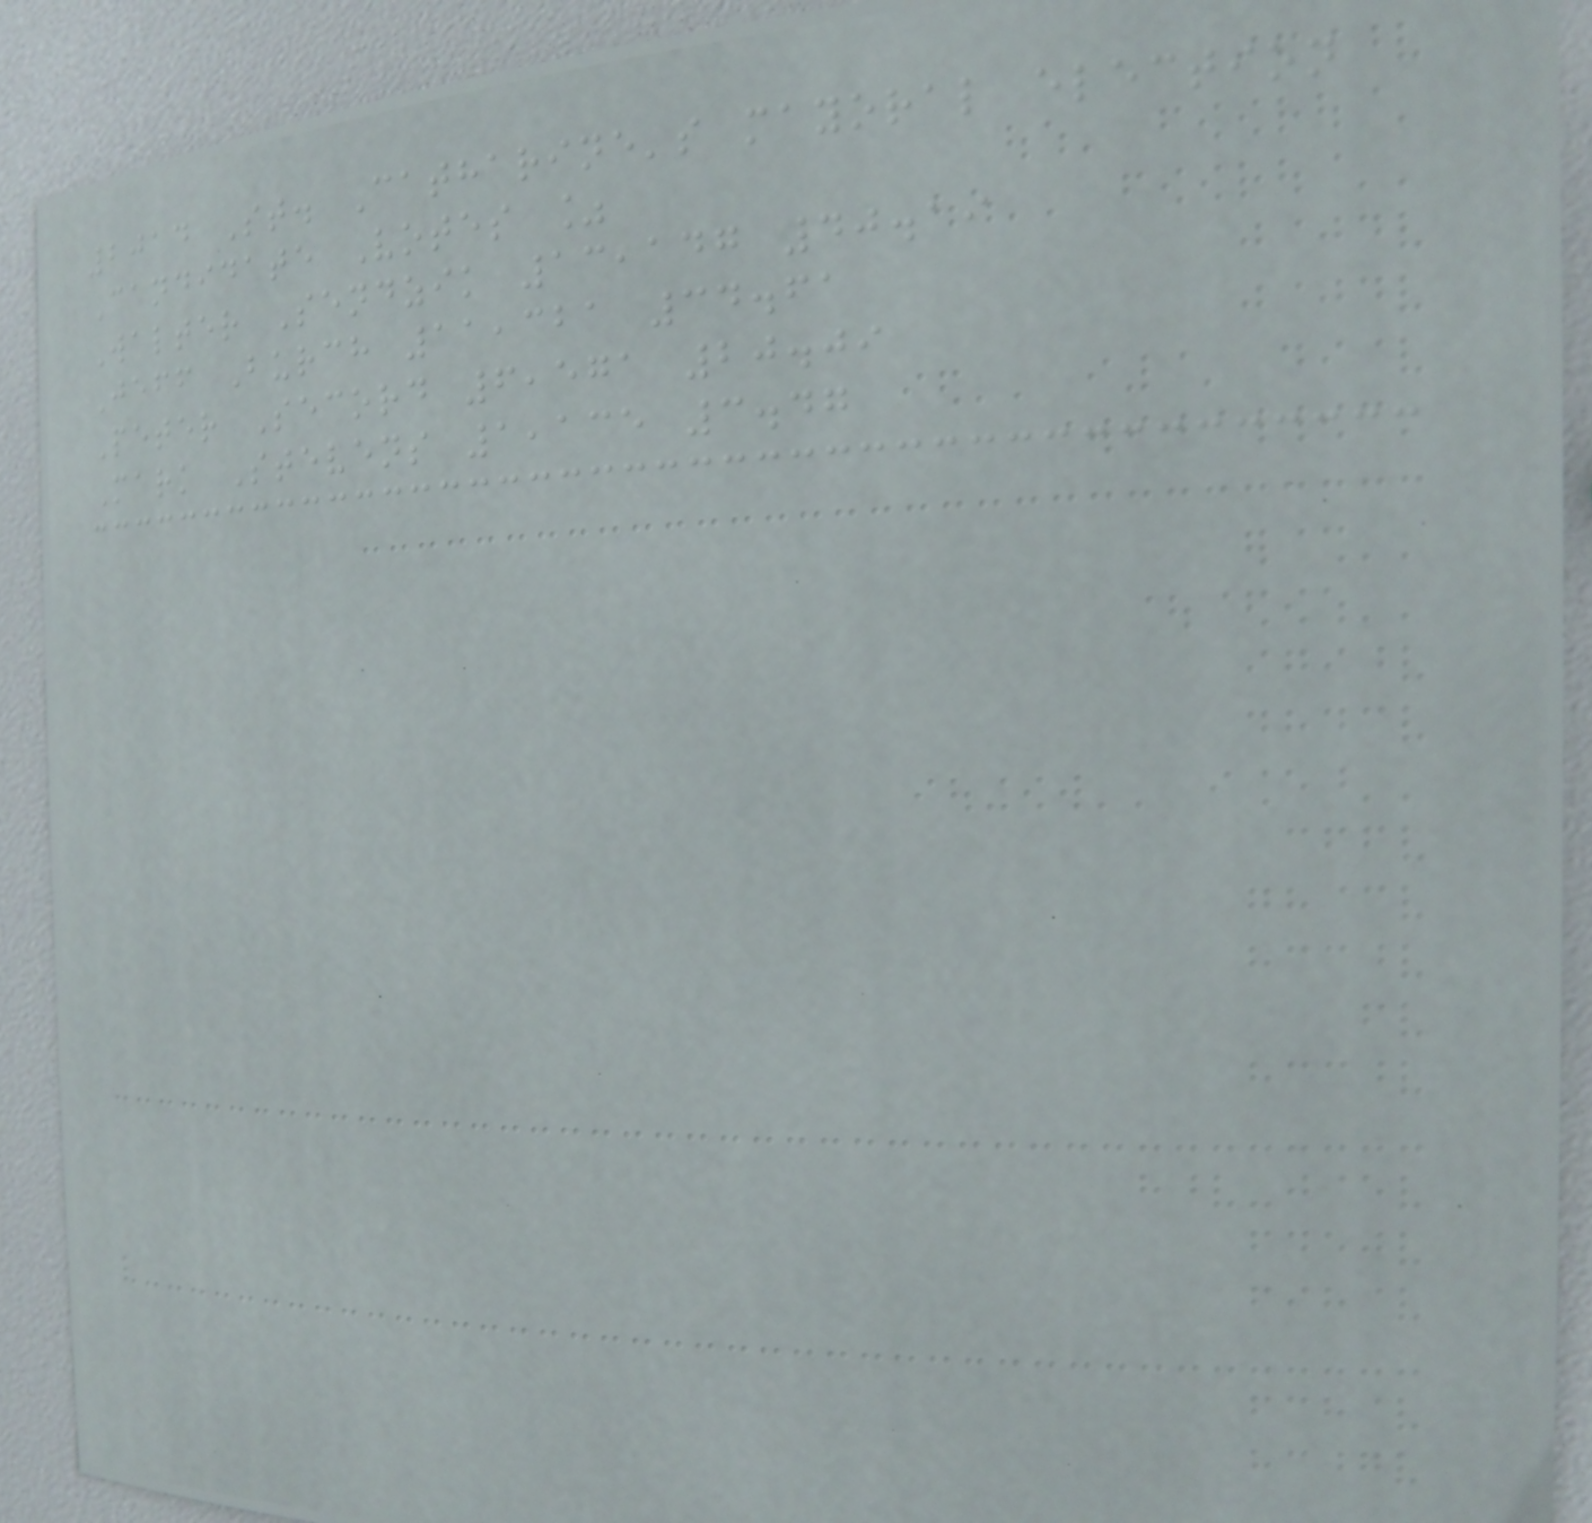2014 St. Catharine's mayoral election
Candidate Votes %
Walter Sendzik 13,147 40.19
Jeff Burch 11,321 34.61
Peter Secord 6,571 20.09
Mark Stevens 1,135 3.47
